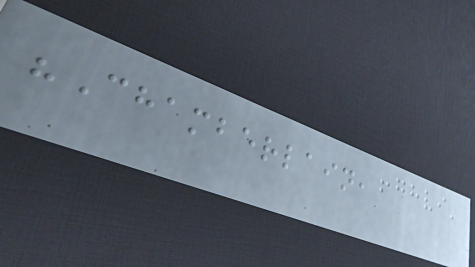"Chamberlain,
